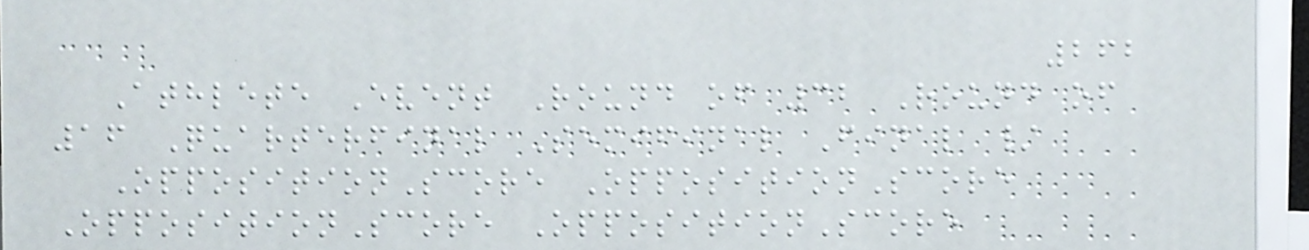262
Athlete Event Round of 32 Round of
16 Quarterfinal Semifinal Final /
OppositionScore OppositionScore
OppositionScore OppositionScore
